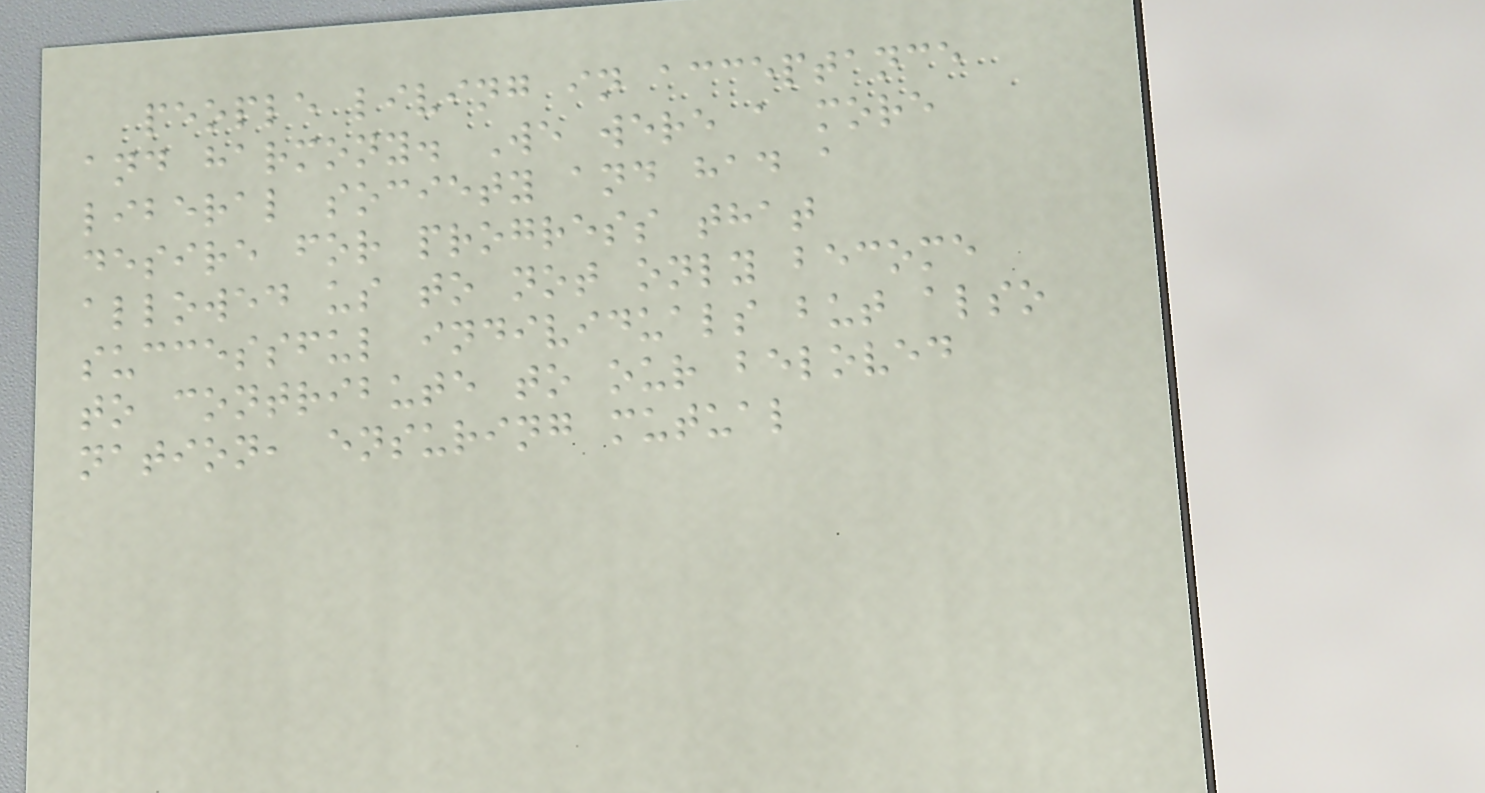people living in acceptance
and harmony. We were a more
liberal society and had a
desire for progress that
allowed us to not only become
successful individuals but also
to contribute to our beloved
nation, ensuring mutual
